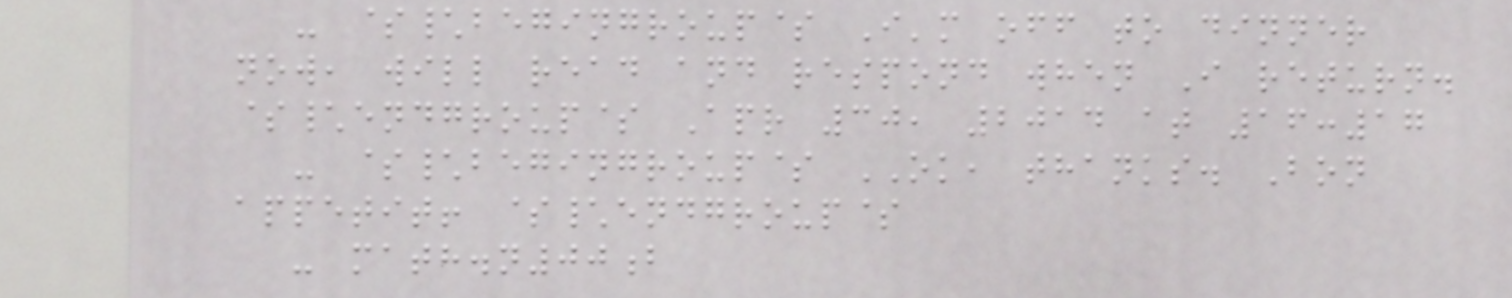- $\begingroup$ I'm off to dinner
now, will read and respond when I return.
$\endgroup$ Apr 30, 2014 at 16:17
- $\begingroup$ OK, thanks. Bon
appetit! $\endgroup$
- math.n00b
